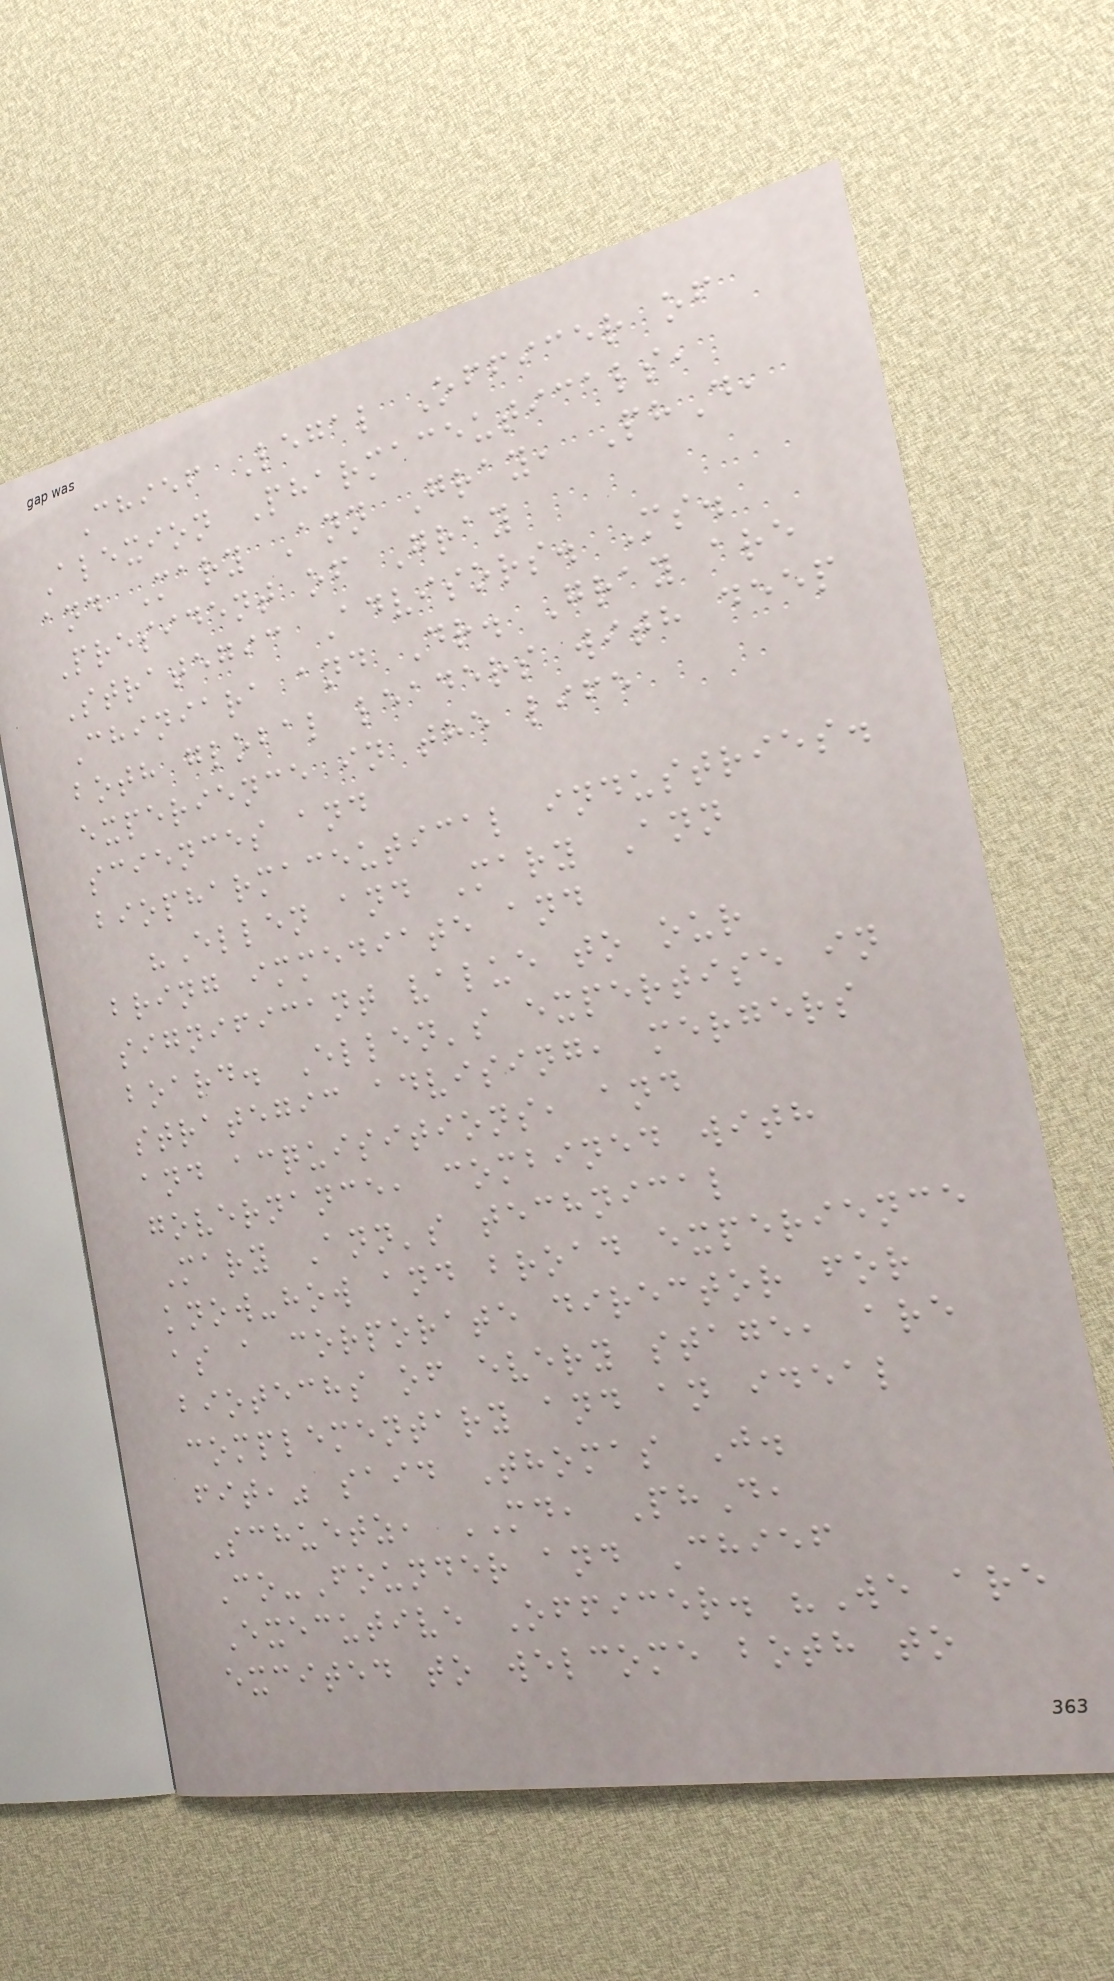Chief Legal Officer of
Alexion Pharmaceuticals,
and Mary Ann Gray, PhD,
President of Gray
Strategic Advisors. Ms.
Chiniara and Dr. Gray are
both global leaders with deep
experience in the life
sciences and
biopharmaceutical industries.
"Ellen and Mary Ann
bring immediate and
significant value to our
board. Ellen's expertise in
strategic advising, mergers
and acquisitions, and
governance, combined with
Mary Ann's technical
know-how and broad experience
as a corporate director for
biotechs of every stage, are
complementary and an ideal
fit," said Thomas J.
Schuetz, MD, PhD,
Co-Founder and Chief
Executive Officer. "We are
excited to welcome both to
